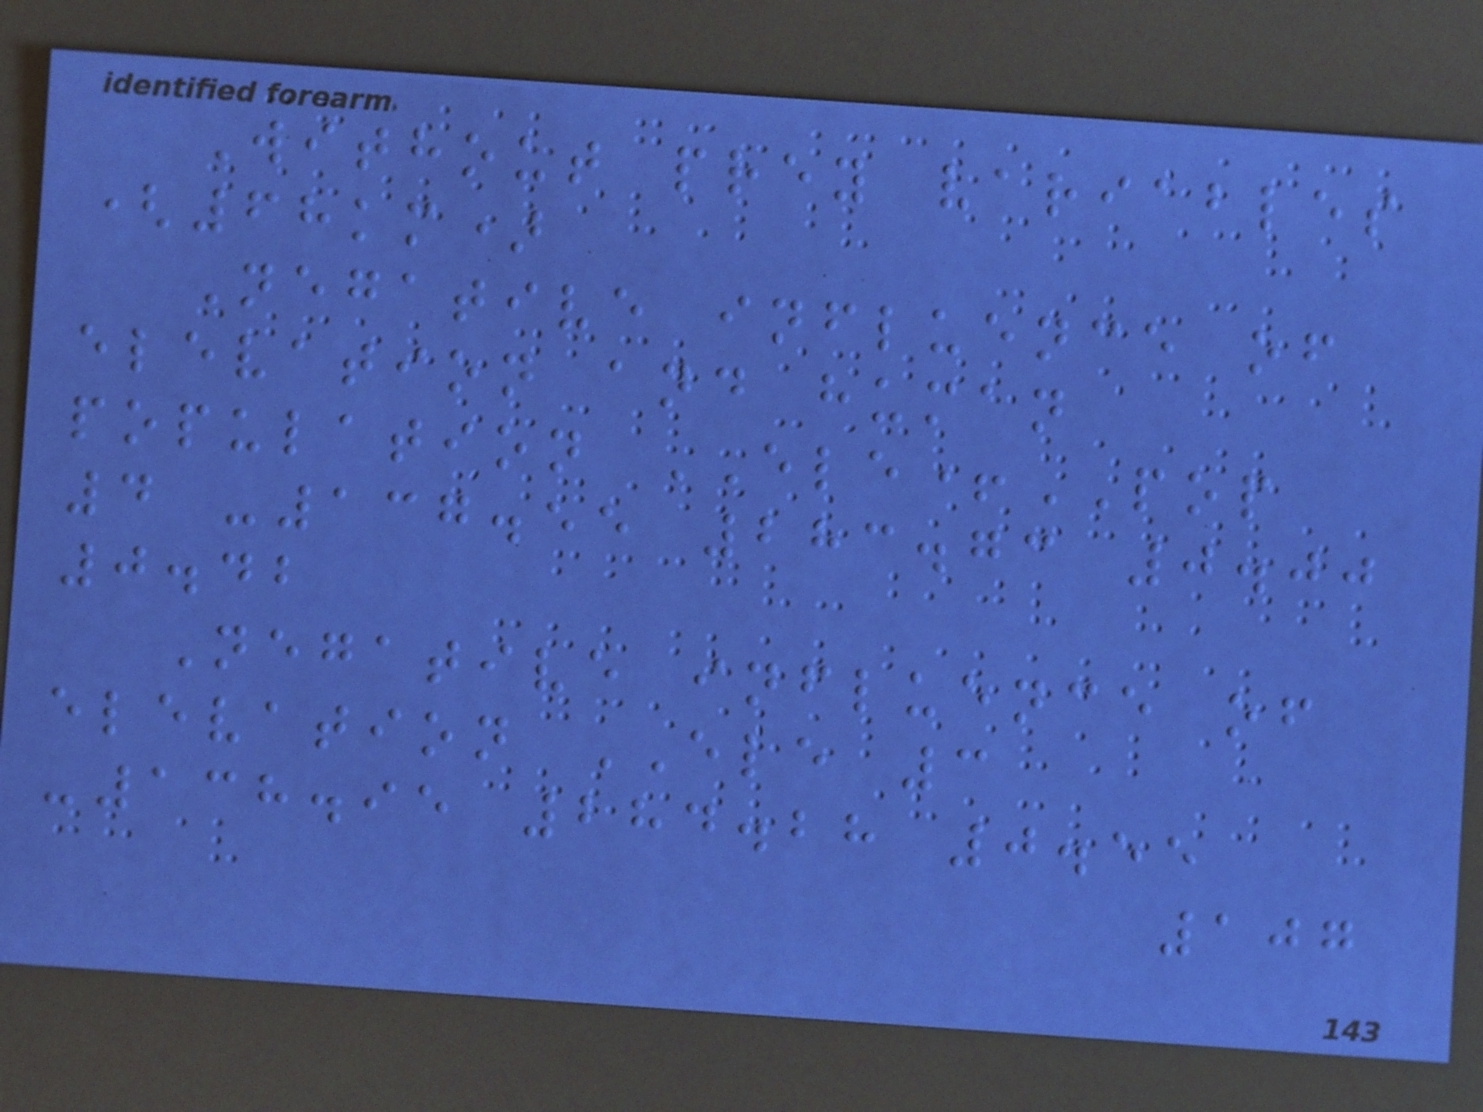Without prey variables
(68km)
Negative influence of
elevation and human
population ELE+POP
4 -137.55 283.73 0.00
0.42
Negative influence of
elevation ELE 3
-138.95 284.28 0.55
107
